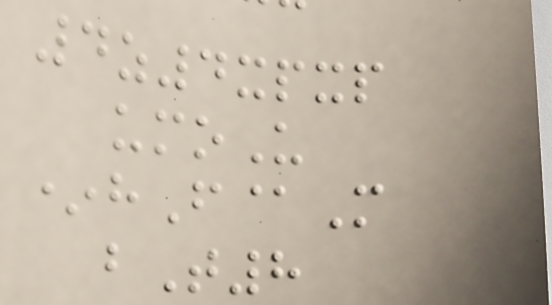4z4xpxp
umoU
*hF@M
bT8
